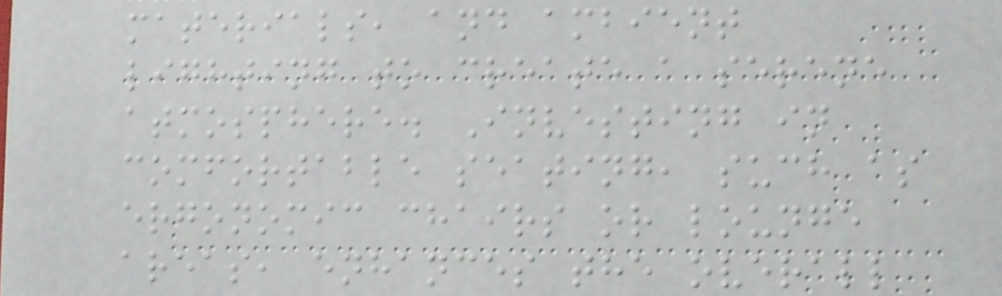materials, and ambient
lighting to create a serene
atmosphere. Investing in
comfortable seating, such as
ergonomic chairs or lounge
areas, enhances the overall
